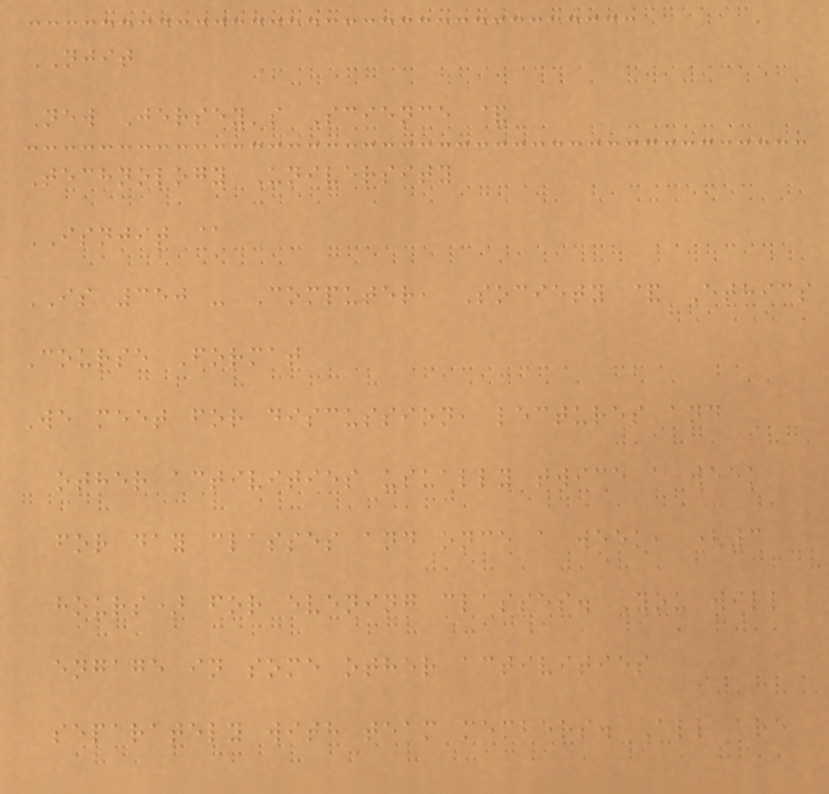NJIT
New Jersey's Science &
Technology University
ISNJIT @
IS 350 - Computer, Society & Ethics
Course Format
We meet for discussion, lectures and
other activities usually twice a week
for day classes and once a week, (3
hours) for evening classes. You will
engage in some other activities
separately with team members. All are
